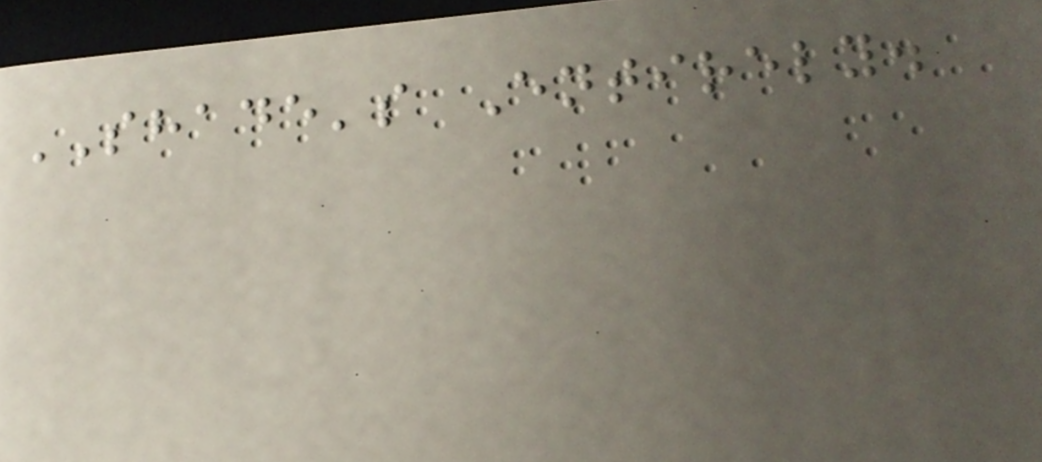SHADE's Entirely.
